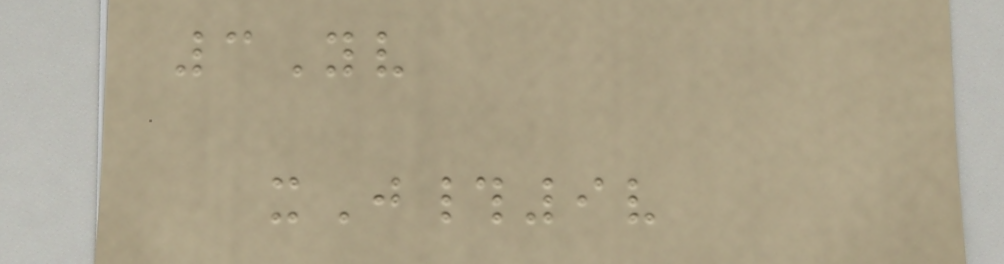3Yv
xJ#9v
